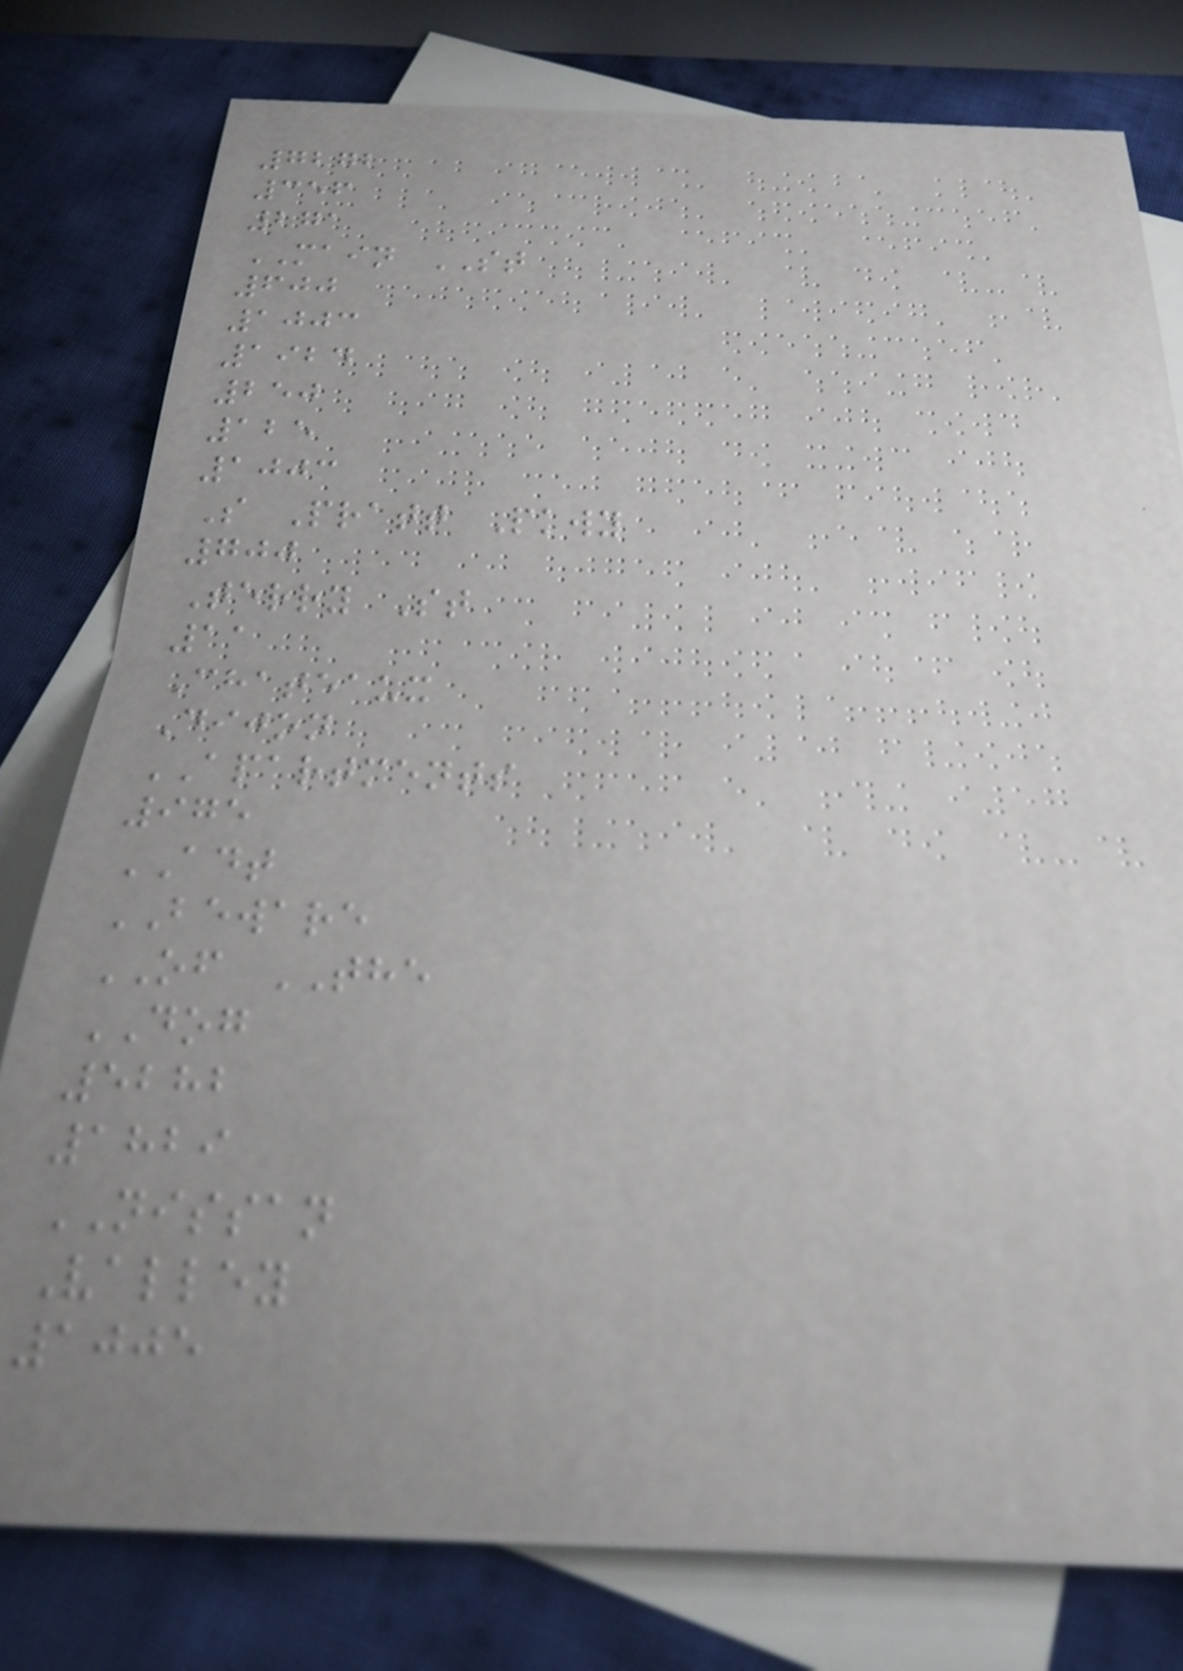7272
356
271
MAIN ST
600
1003
1924
250
125
1003
S Pratt Pkwy
700
Terry St
11
Chateaux
Dijon
APARTMENTS
975
ADT
BEWARE
OF THE
DOG
5282
1829
NISSAN
Valley
1005
